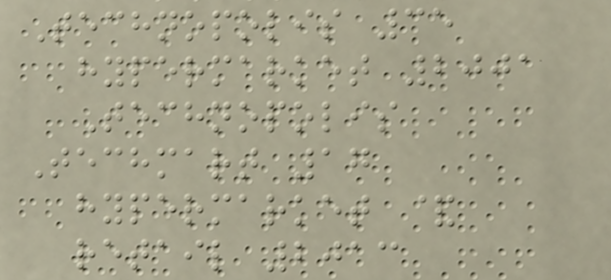Technopolis 35
hypermarket 2001
Technopolis
Techmart 17
hypermarket &
retail 2013
